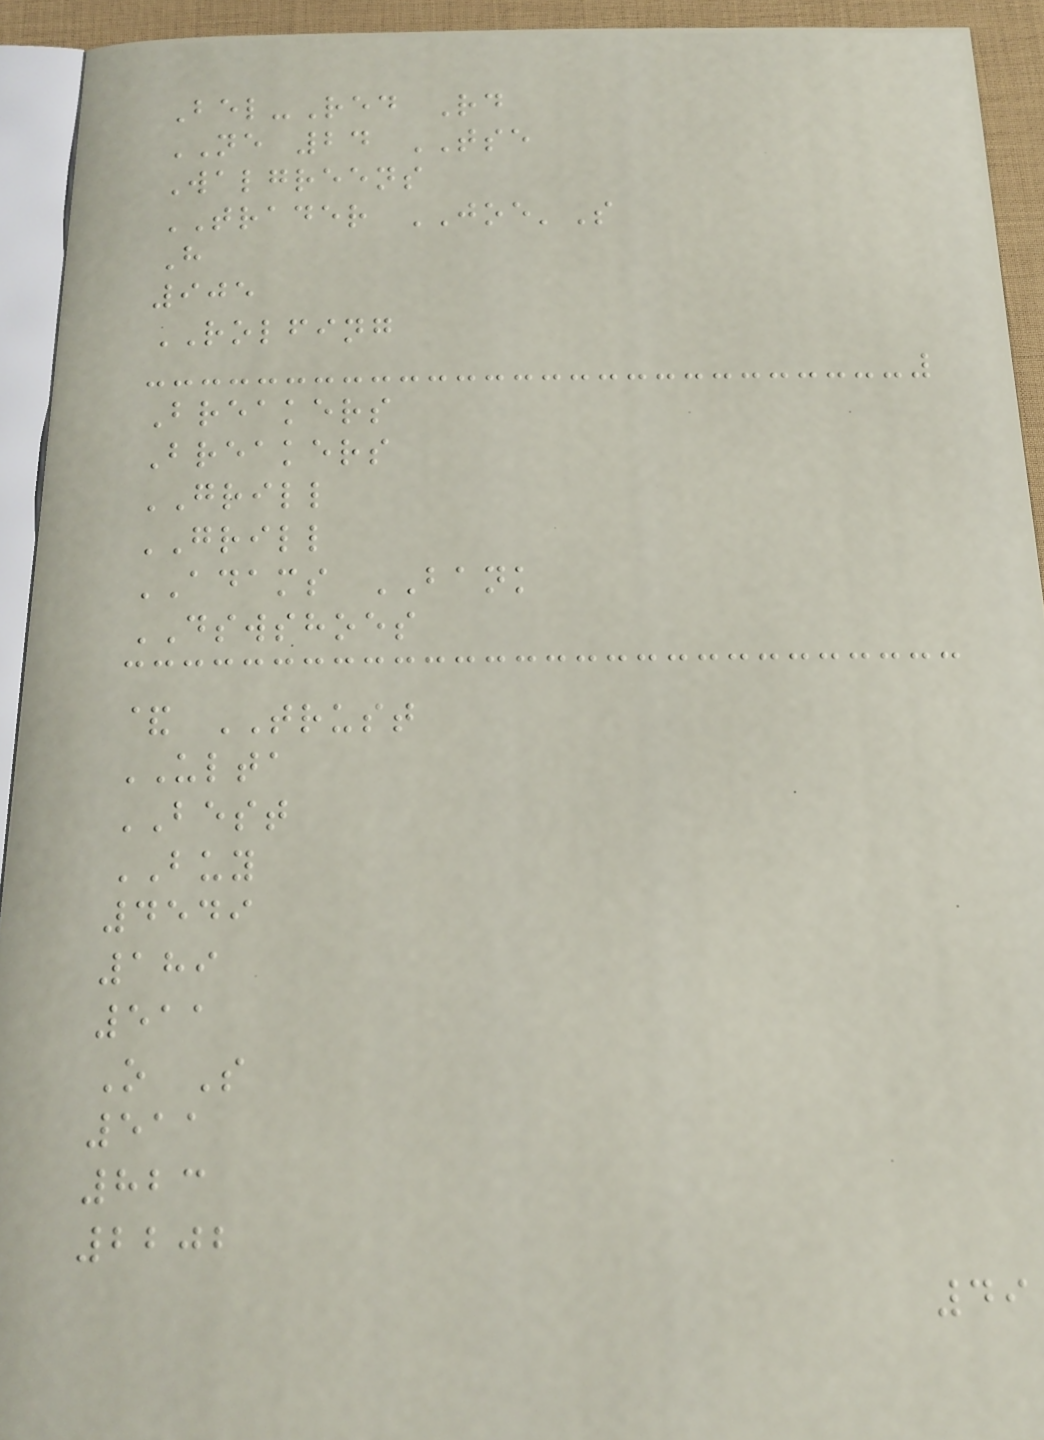Bel-Red Rd
NE 24 TSE
Walgreens
TRADER JOE'S
H
905
ROLFING
Breakers
Breakers
GRILL
GRILL
ADAMS BANK
DSWSHOES
& TRUST
ULTA
BEST
BUY
4549
189
511
O S
511
823
2202
49
